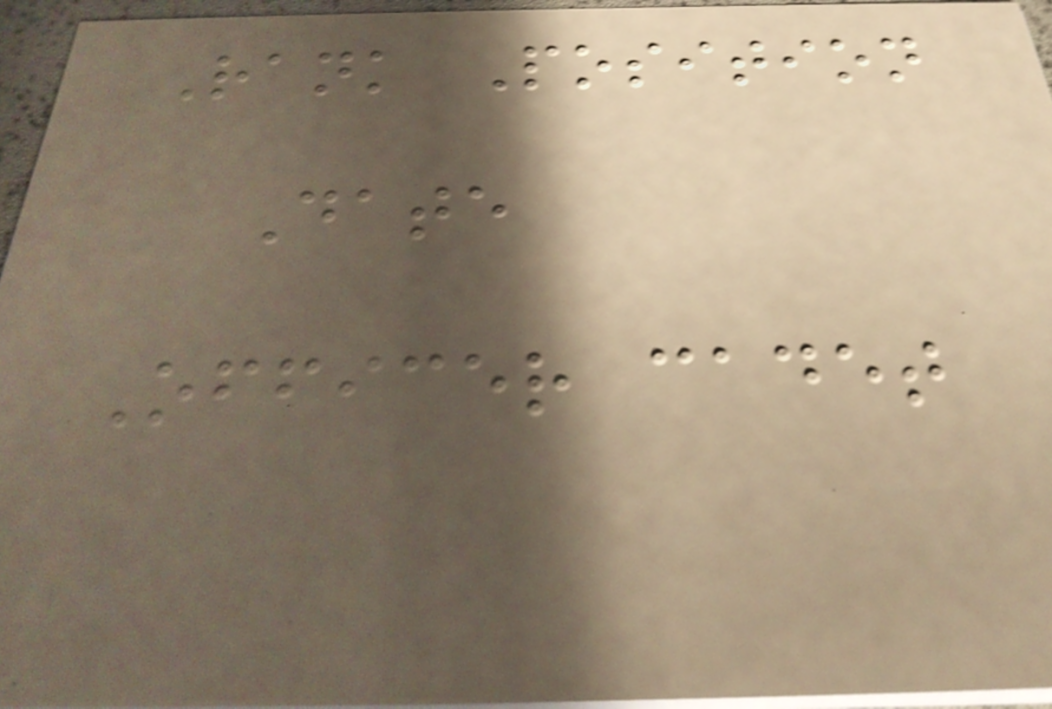Rank Position
Date
Officer cadet
